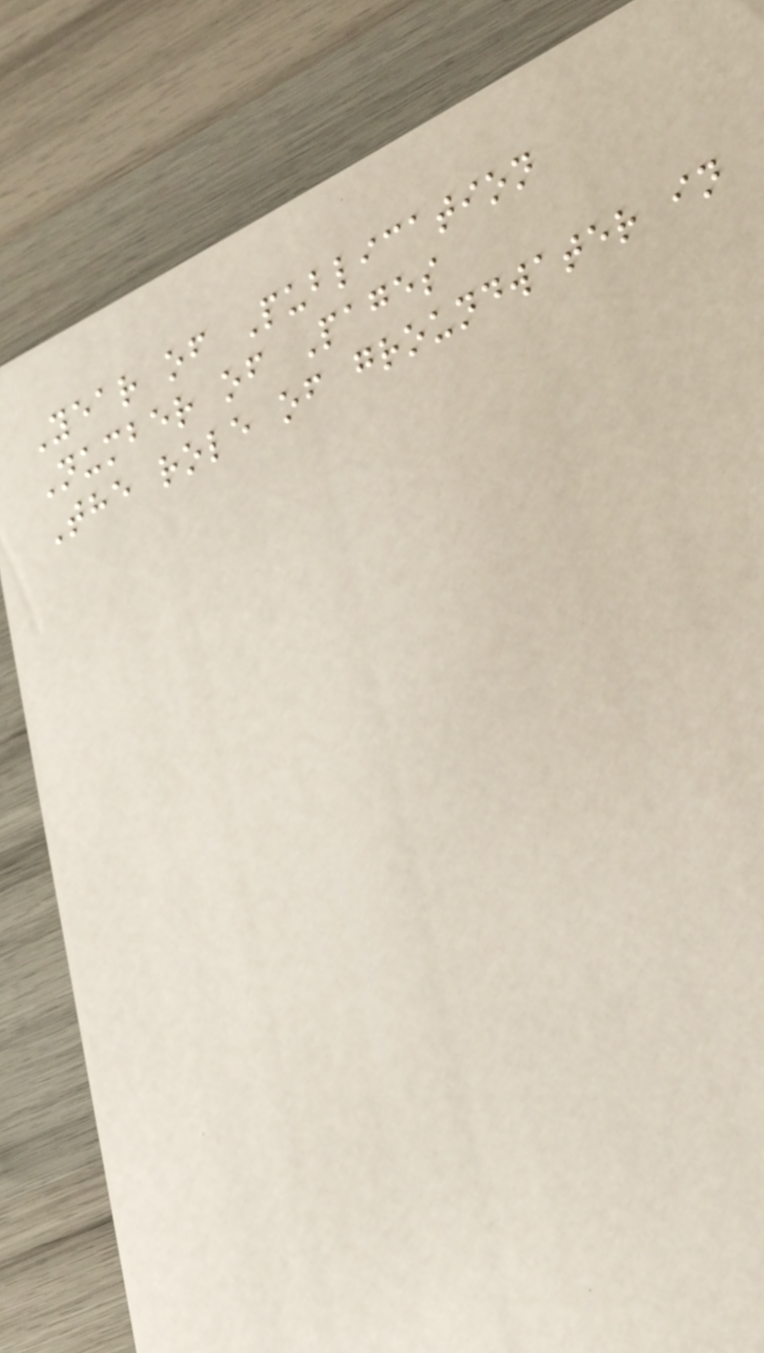Year of Publication
Number of Pages
The role of groundwater in
